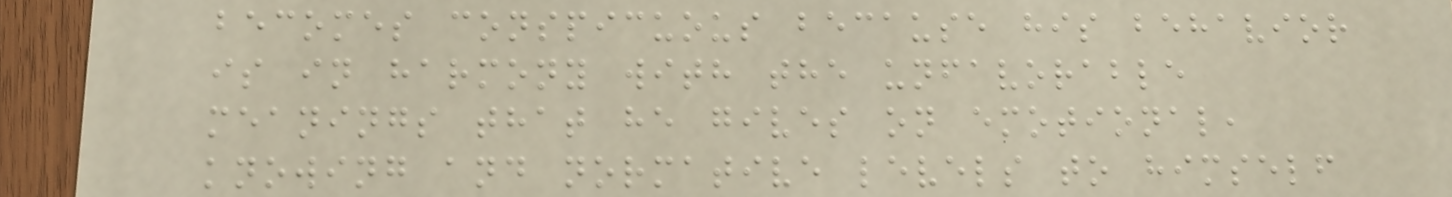becomes conspicuous because his behavior
is in harmony with the unfavorable
meanings that he gives on emotional,
knowing and normative levels to himself
